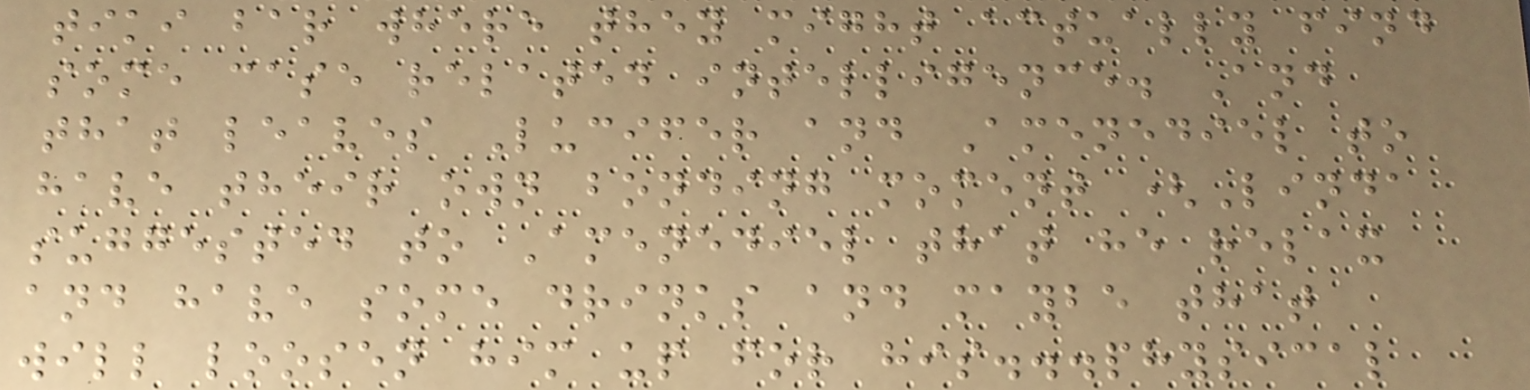tiki bar where they might actually find
some case related intelligence. And
that leaves Lucifer and Amenediel to
have their own bonding moment (Linda
suggested to Amenediel that he relax
and have some drinks and maybe that
will loosen him up for his...physical
